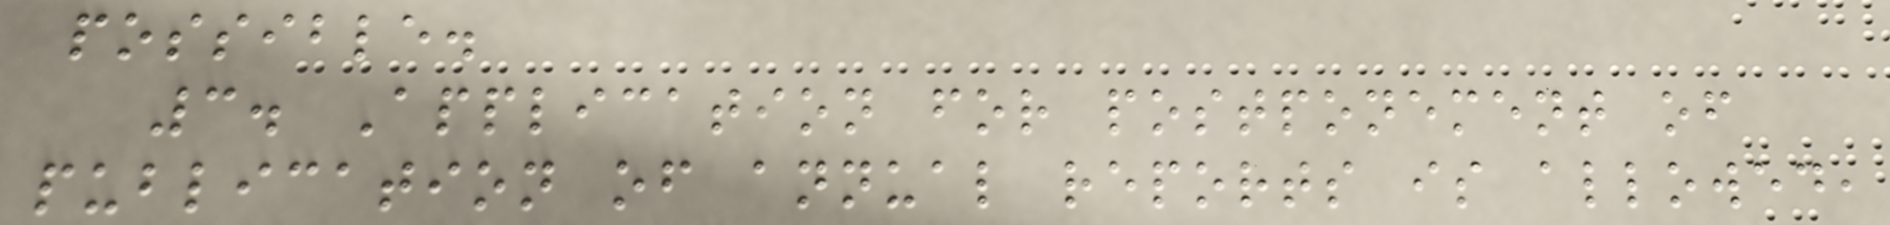possible.
3. Application for postponement of
publication of annual reports is allowed,
